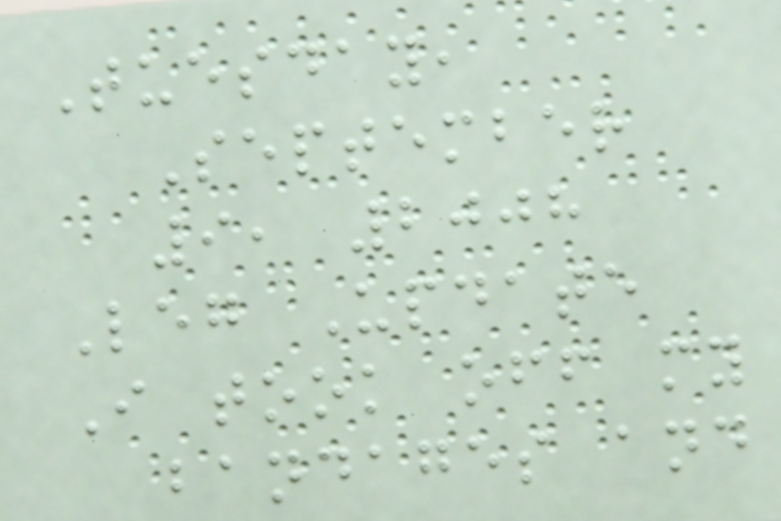Tuesday,
September
9, 2008
Leg Update
I took off my
bandages and
